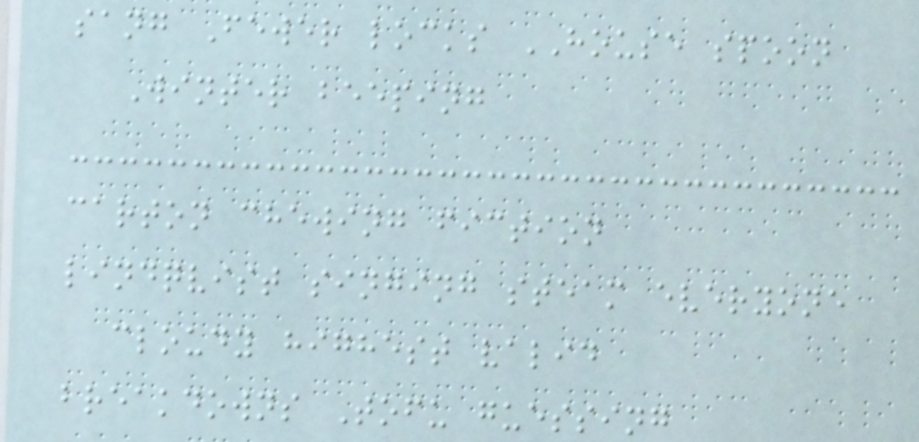sang Fewer locks HOUSE spoon
Winter beeping
carton chewing fiction
lindqvist singing steam everyone
cloudy highest valid
breakdowns Tofu guessing
